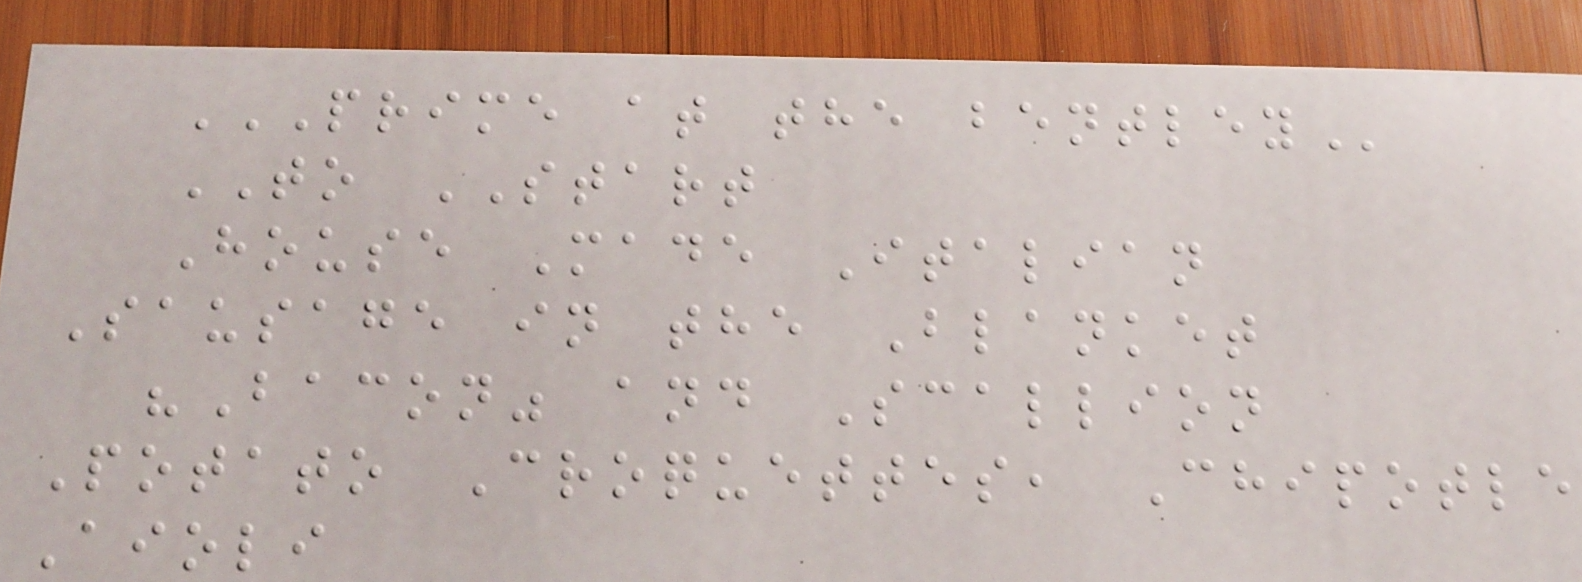PRIME AT THE BENTLEY
TO START
House Made Italian
Sausage in the Blanket
"Bacon" and Scallion
Potato Croquettes, Chipotle
Aioli
